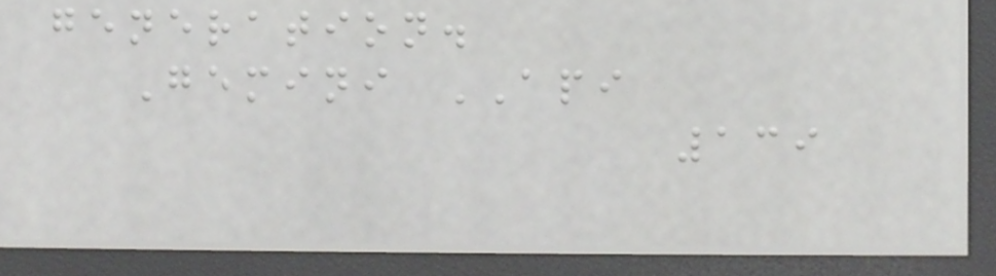generation.
Gemini API
139
